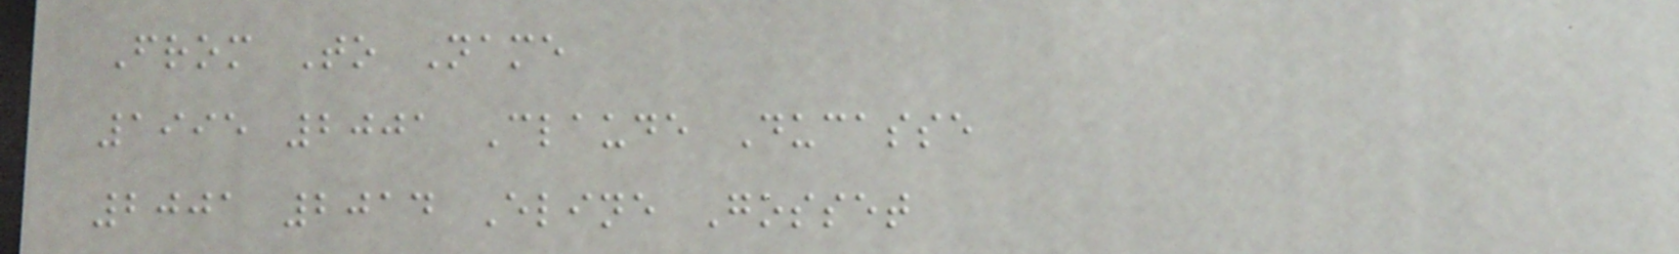From To Name
1995 2001 Claude Ducasse
2001 2014 Eline Gosset
